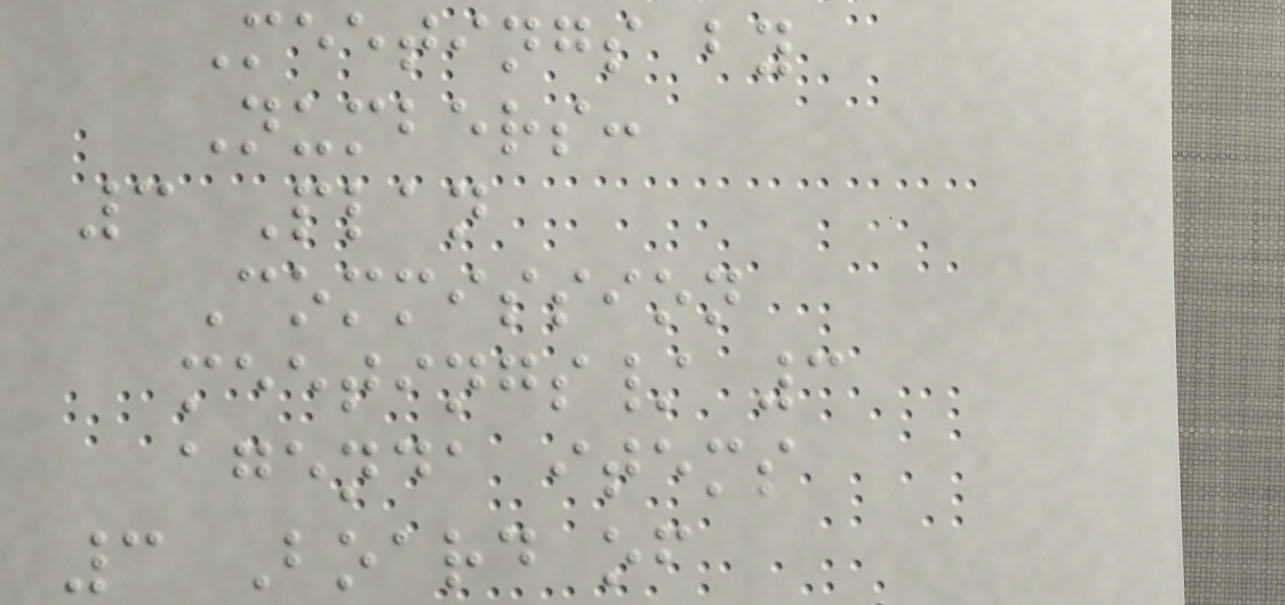Meetings by
Numbers:
3 Plan
Commission
meetings/ 3
agenda items
3 Board of
